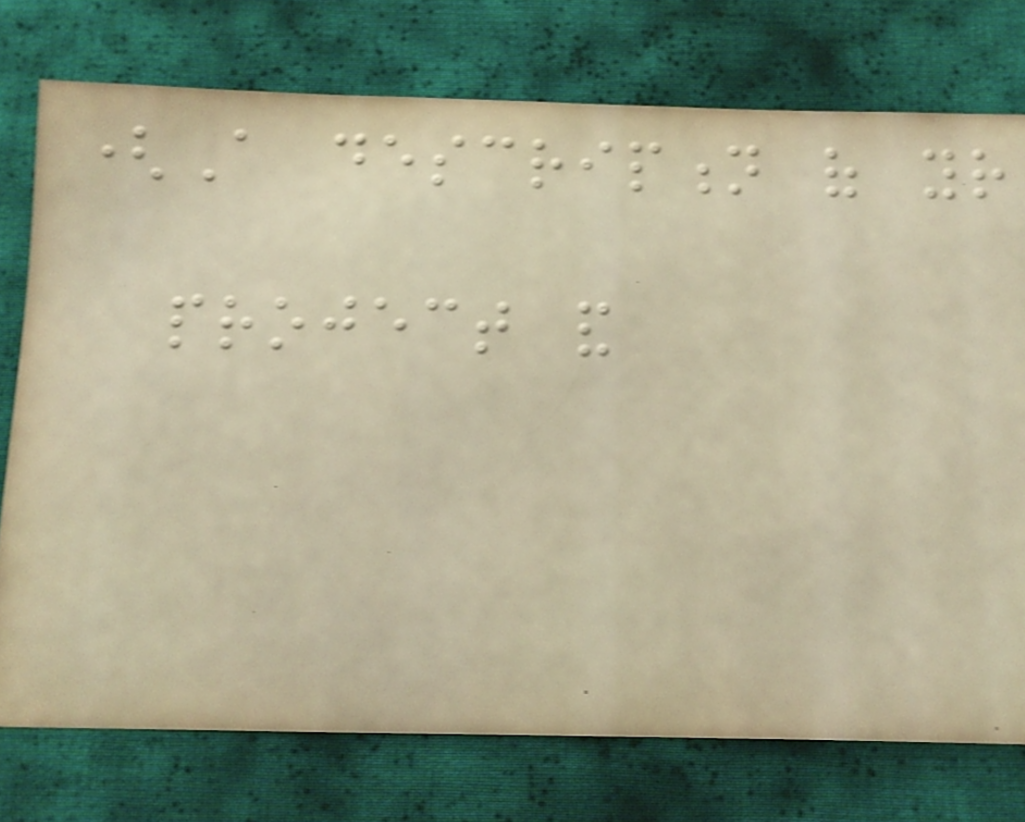(A description of your
project and
